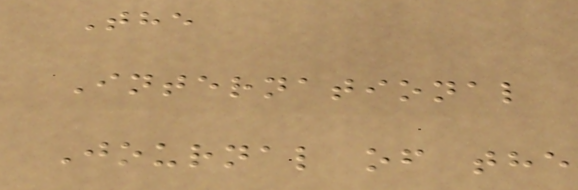The
International
Journal of the
